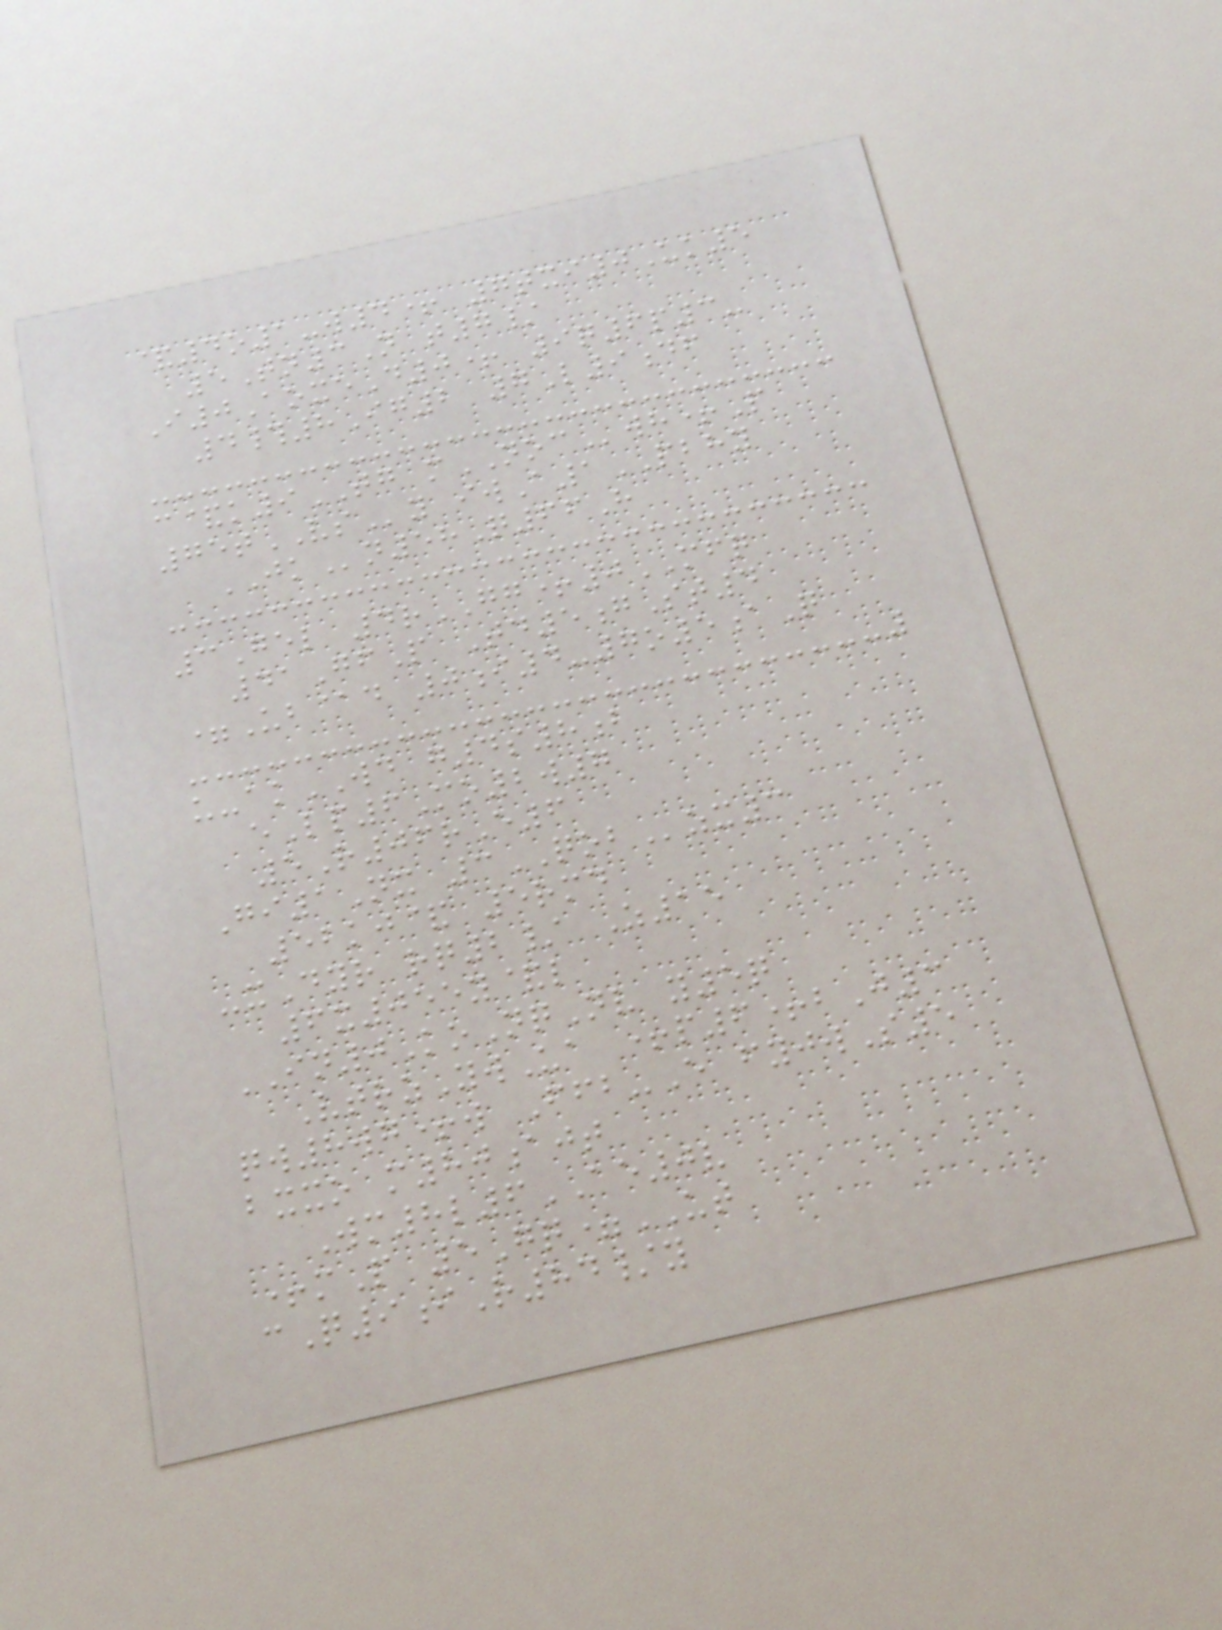&4o1-w4+ 7txi0Uk5
5Tn3N t7/
I0AoxeD0+ 9q6p3-
4#8Ig2 7L9df
c&k9TG mNOCwh+P
75tVSy iwA1PBHY
JKn58Q66H
3Gel 4rGG+0MFQ
41GfP Td5gSt4
=Ub@d 0i4-7o5aQ
u-akWD g4s8b
eLp6Mo2w7
5R06rE6
Gi1Nx 3QOBzx3
52kj& 5rmd
-xDyr rq2/ Z15
6x055y&l
IN0KoNqNv y5q
VtrzYwUa +p6+bJ3
qw8wg+w Ffb-E fyjwS5
bxxo m80ajt
Wm8l6AE0v
+mP 5Gq=UT
cQ9iR84/y
